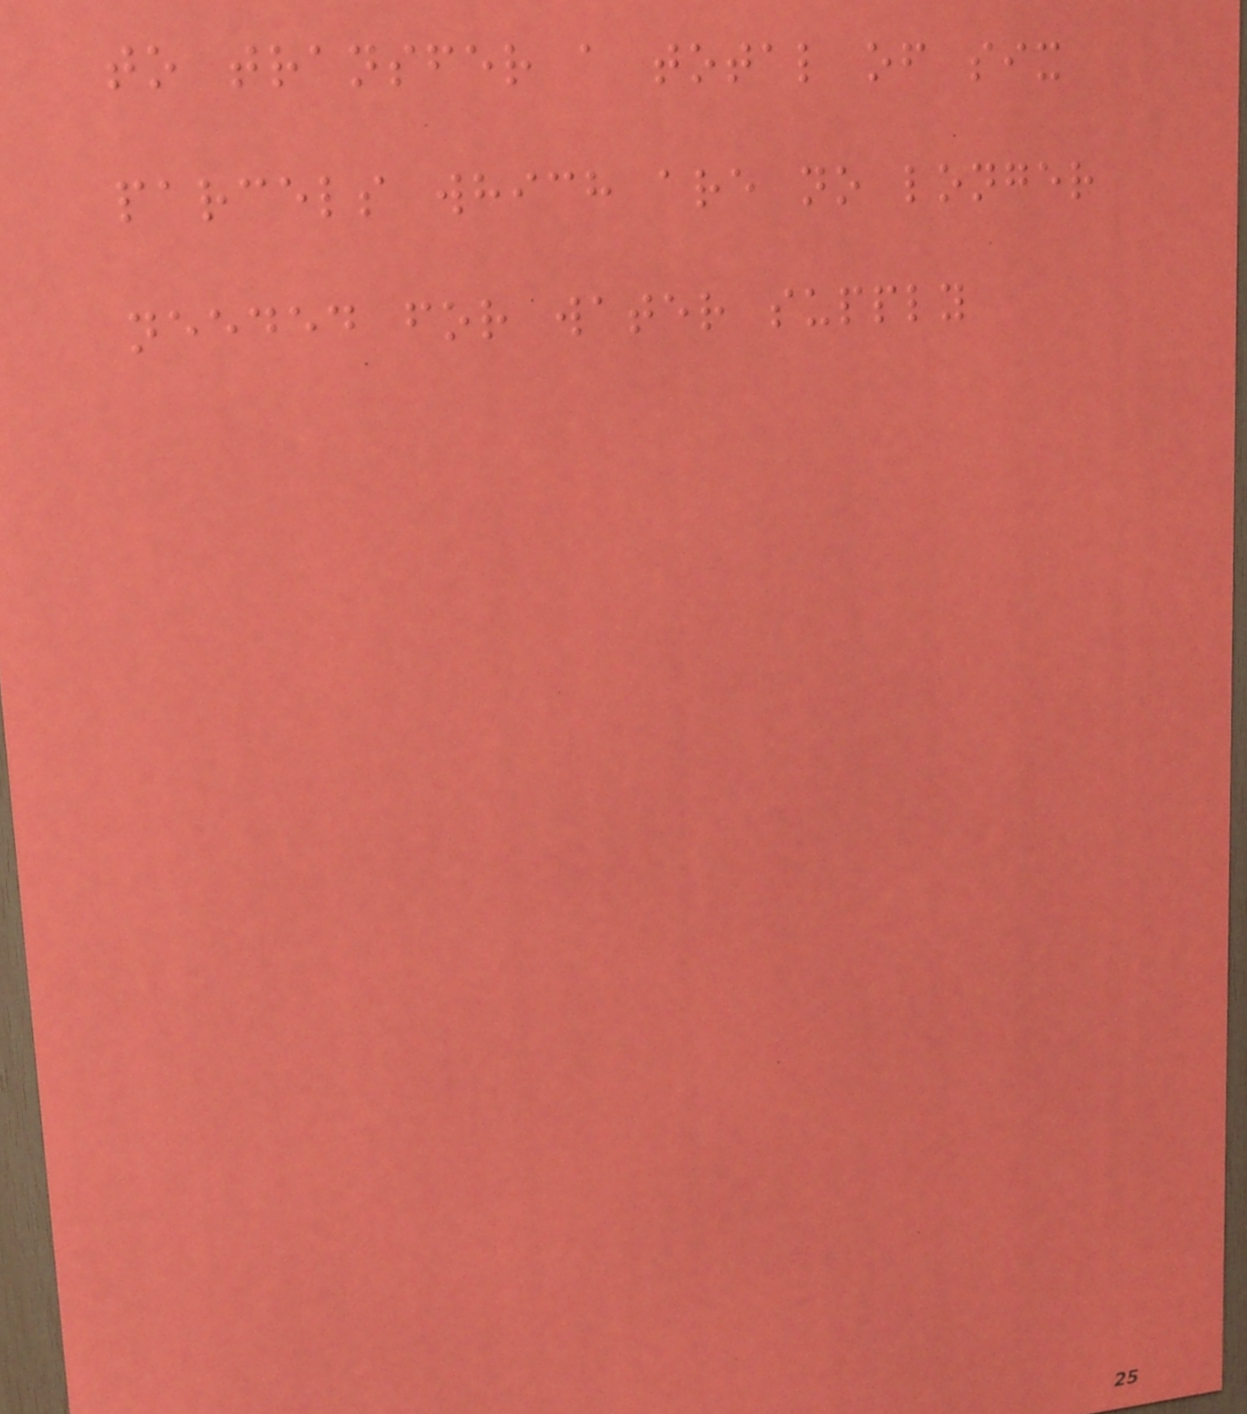to transfer a total of six
parcels which are no longer
needed for water supply
